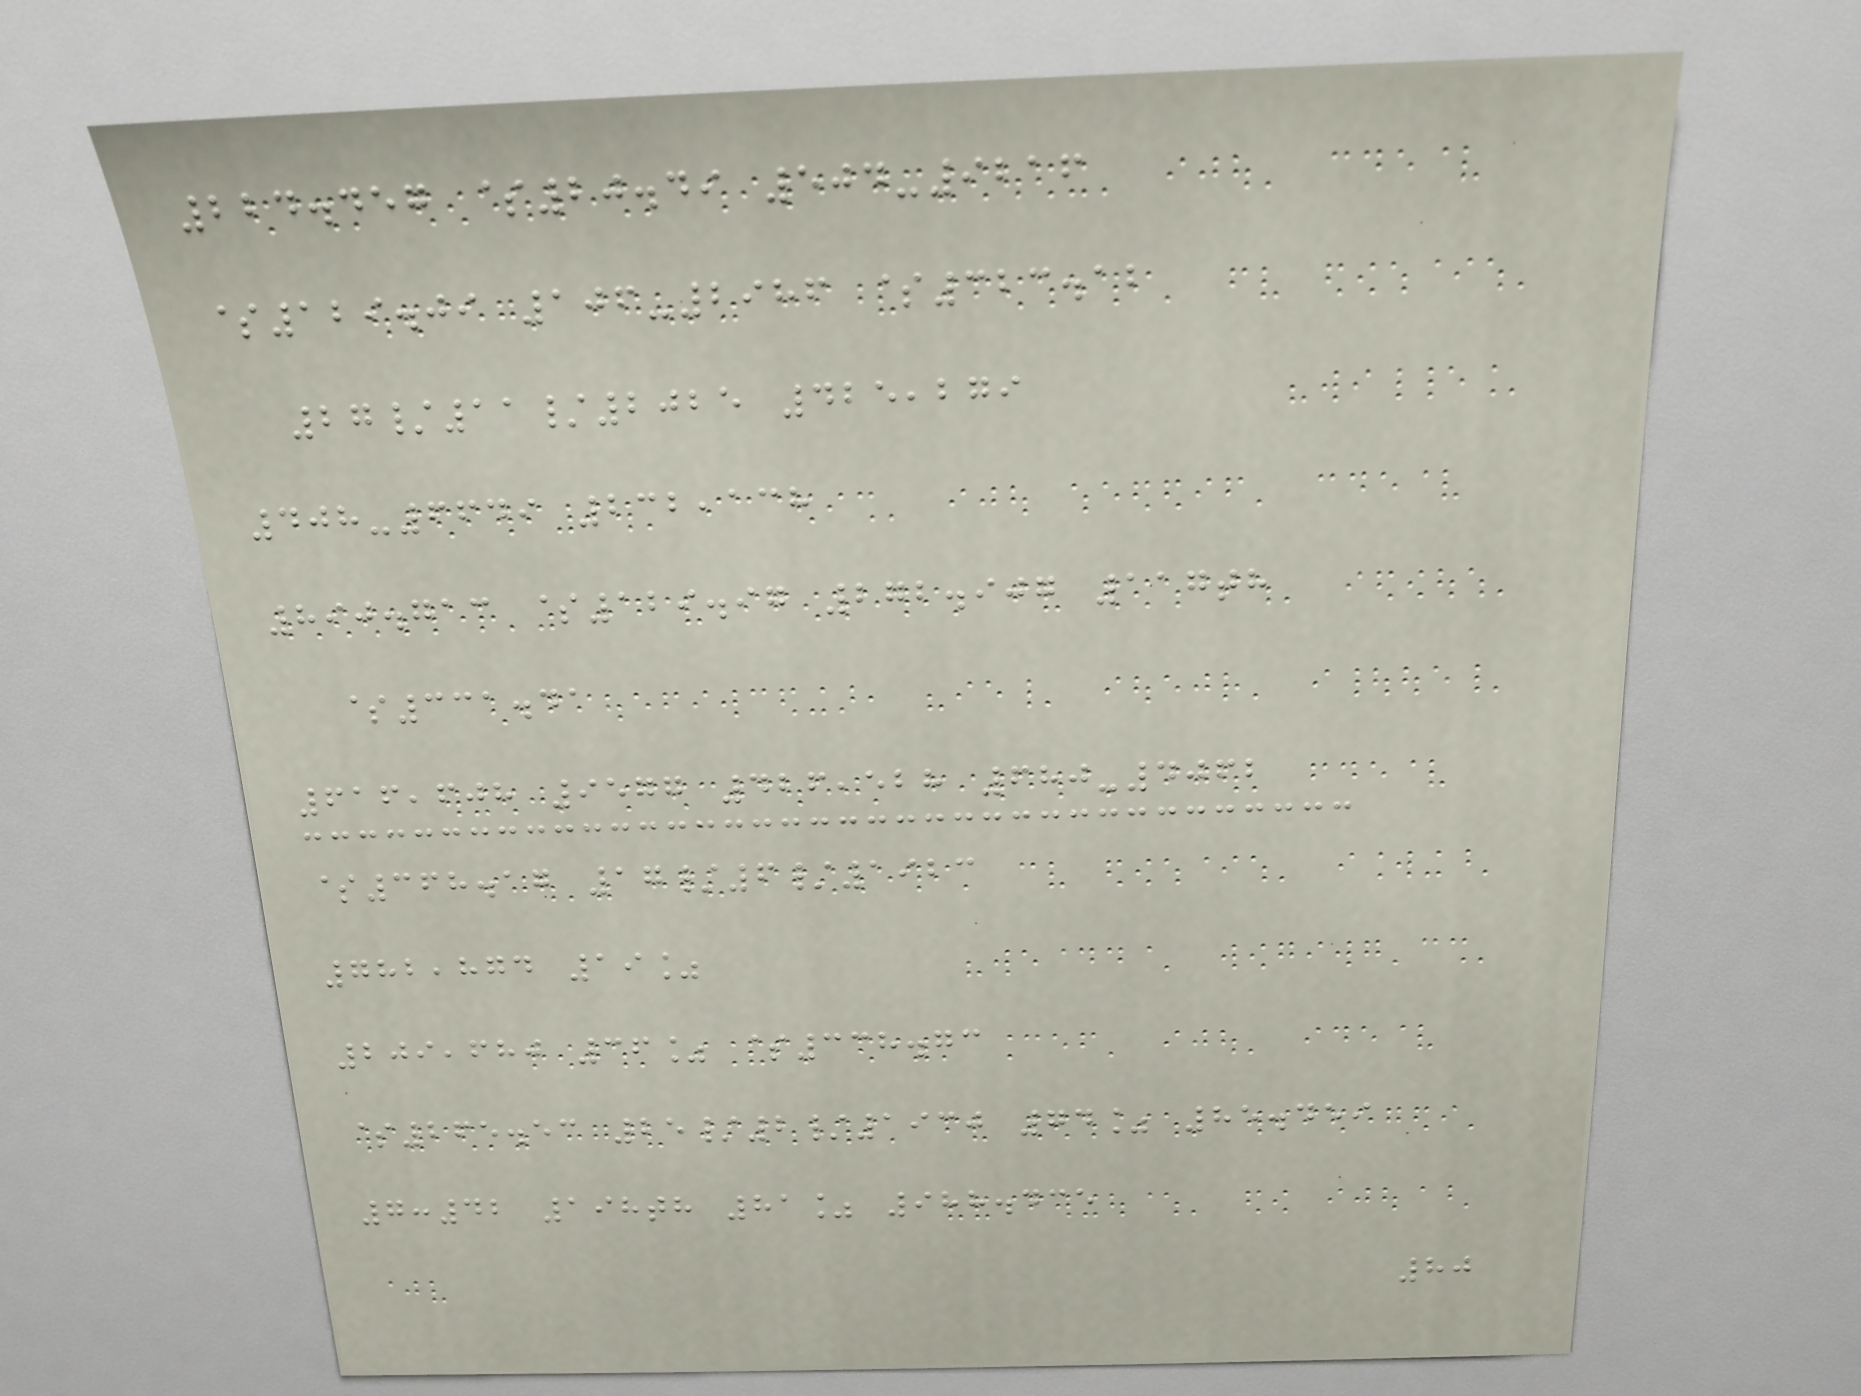224.457 $20.49 504-9216
$129.09 106-2986 $323.12
27/11/2025 425,279
408-6649 232,138
890.713 $129.97 272.907 117th
$331.41
616,608 9577 426,528 680-4062
$368.17 17/6/1923
782,874 19%
209,680 36% $338.73
$265.53 25/2/1930 74% 85.459
7:42 198th 81% 988.435
80
